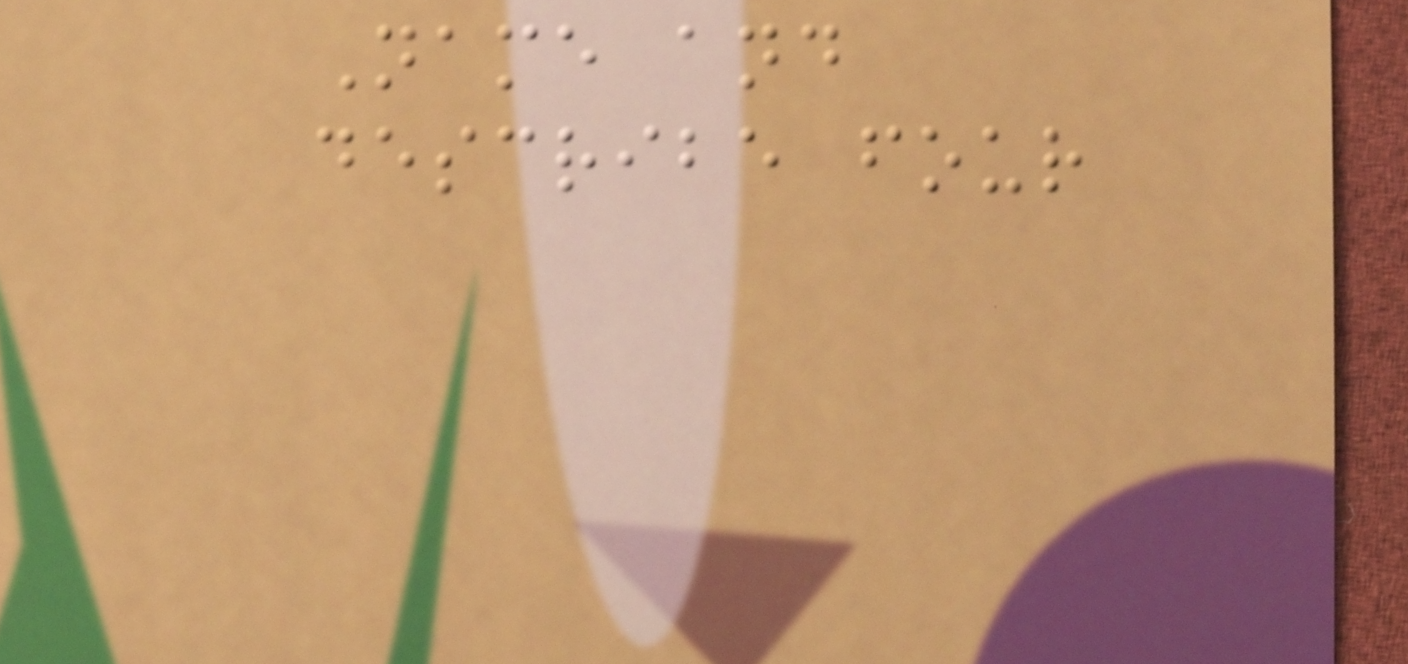Name and
describe four
